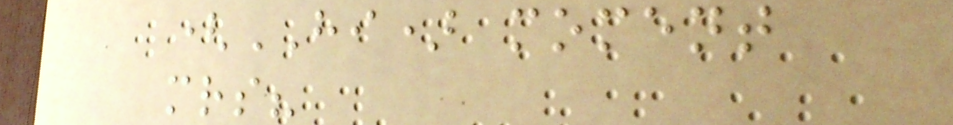(HI) moment
mrs?
